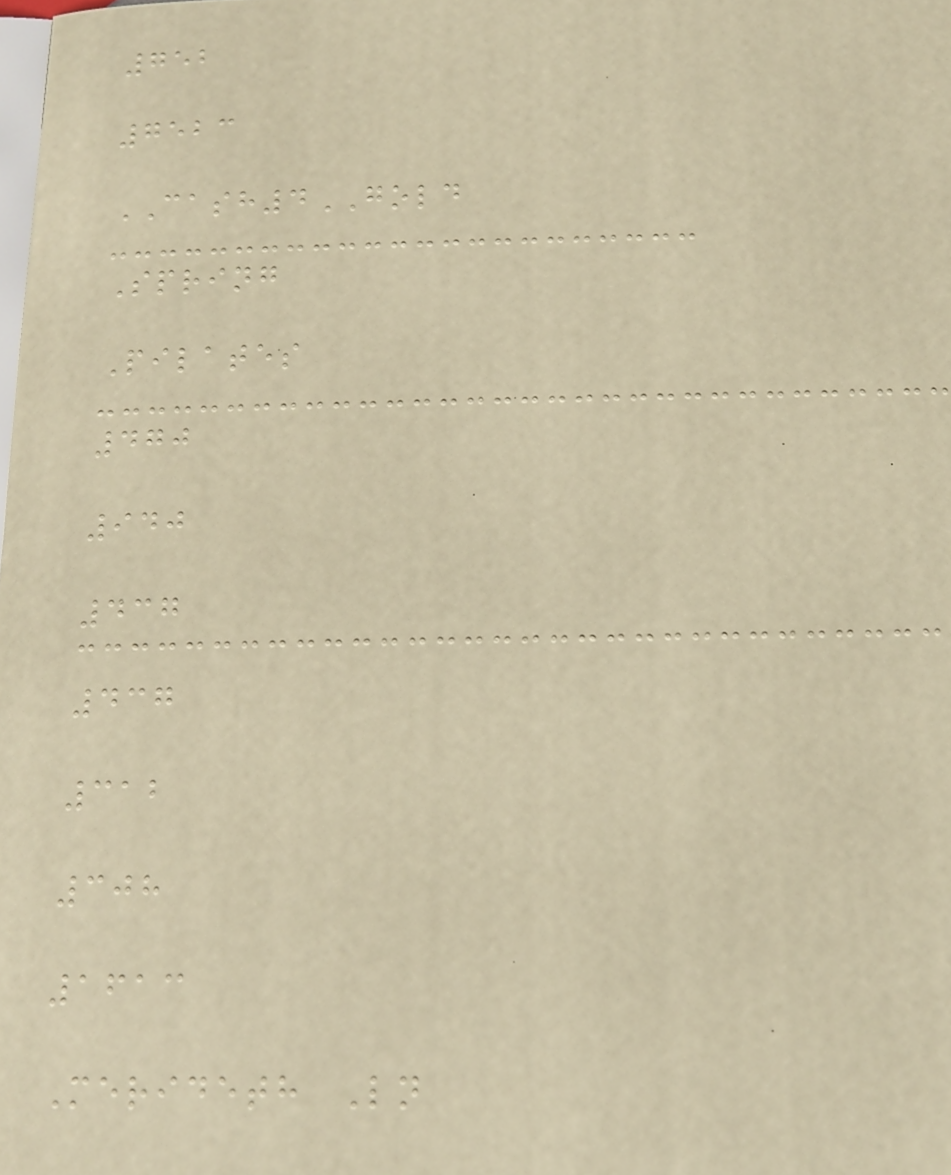752
7523
CASH4GOLD
Spring
Pilates
470
940
437
437
312
308
1613
Merideth Ln
